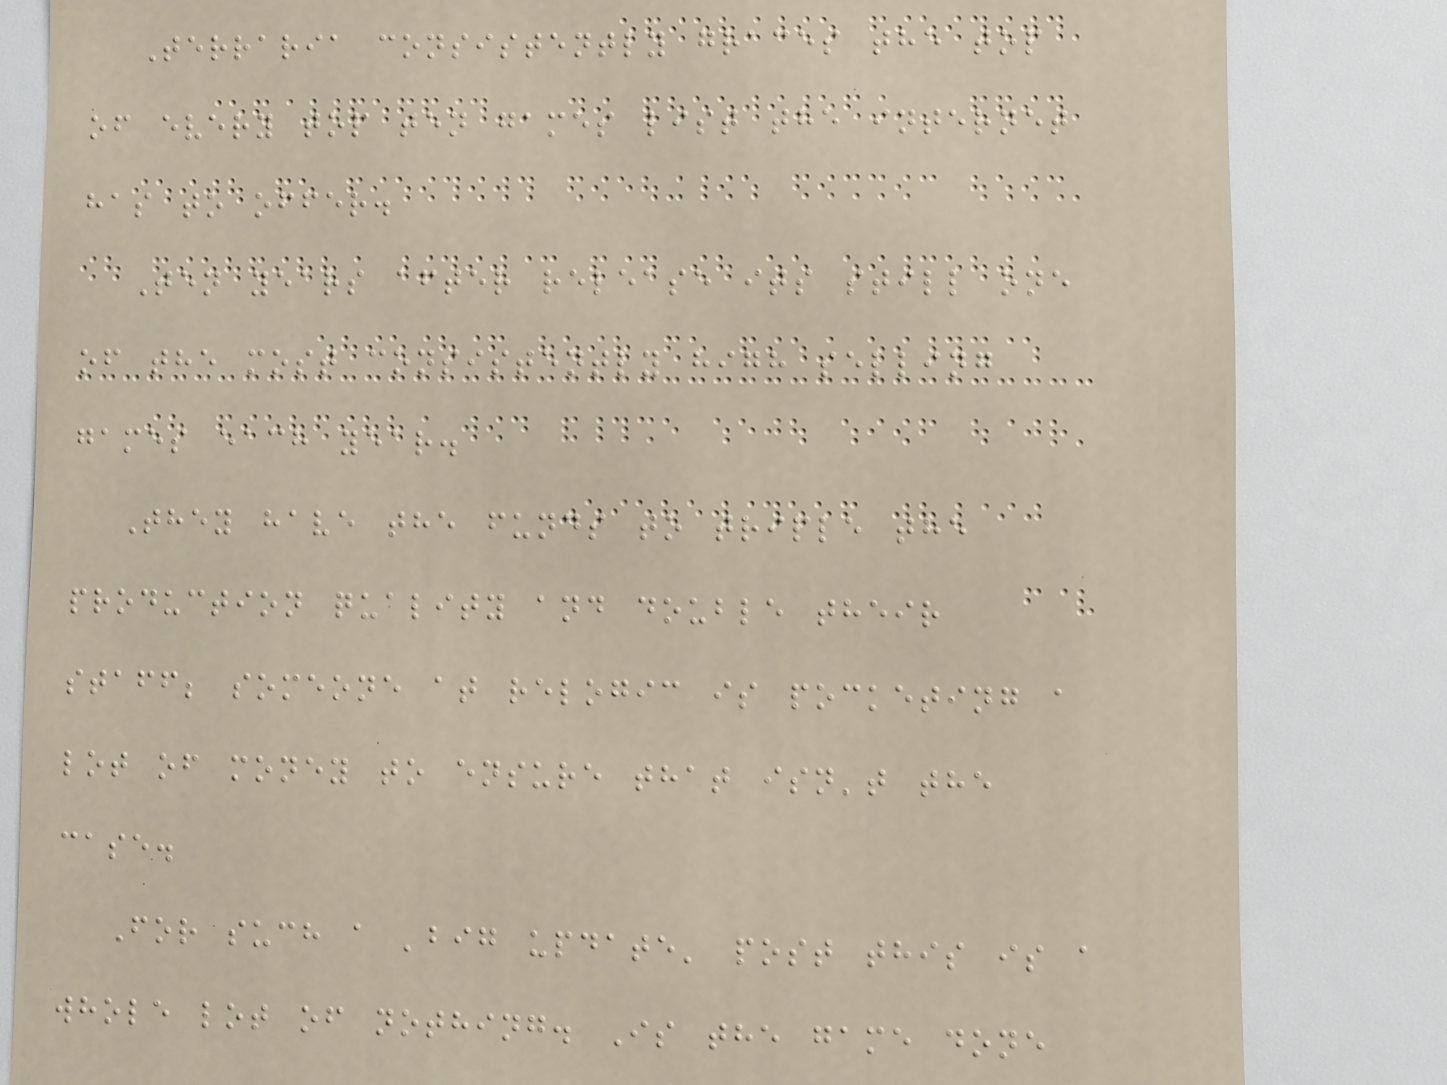Terraria consistently graces the top
of every top ten games list the internet
has to offer.
Ten years after release its still one
of the most consistently high selling
games each year.
They have the funds to triple the
production quality and double their
staff; someone at relogic is pocketing a
lot of money to ensure that isn't the
case.
For such a 'big update' post this is a
whole lot of nothing. Is the game done
